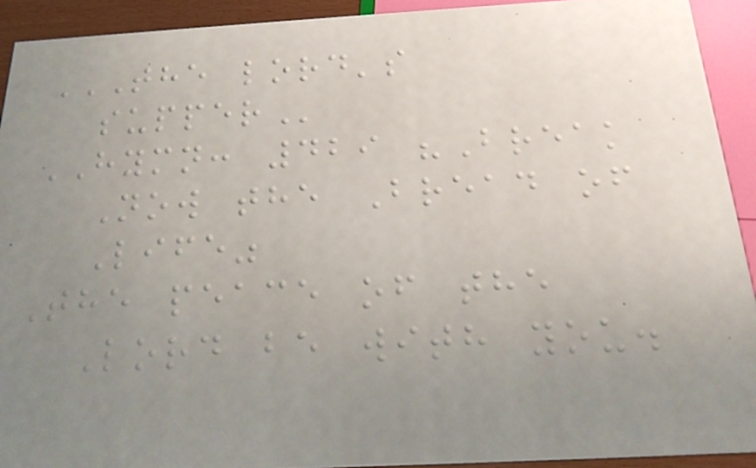THE LORD'S
SUPPER
HYMN: 429 "Break
Now the Bread of
Life"
The peace of the
Lord be with you.
